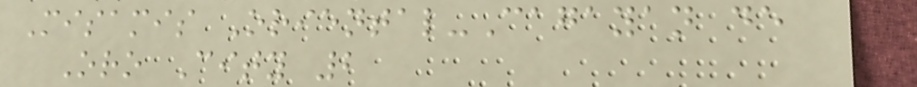Misamis Oriental-Cagayan de
Oro City 2
